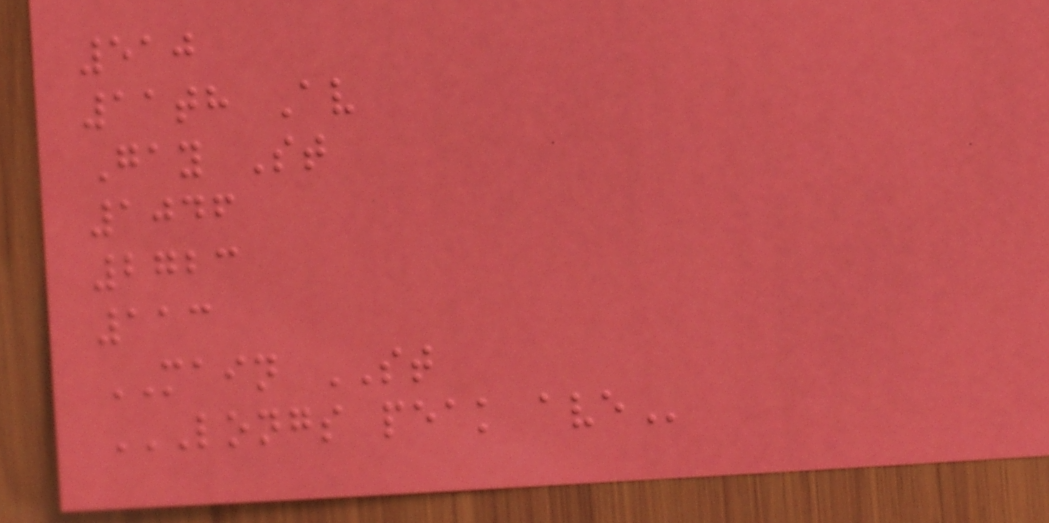510
11th Av
Gay St
1046
2723
113
MAIN ST
LONGS PEAK AVE
